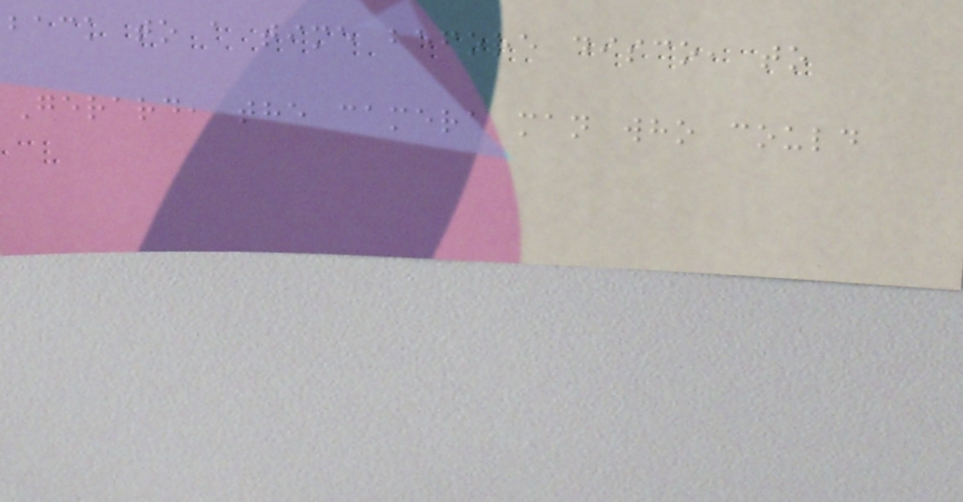back to a time before disco, to
Gerard, the camera man who could
